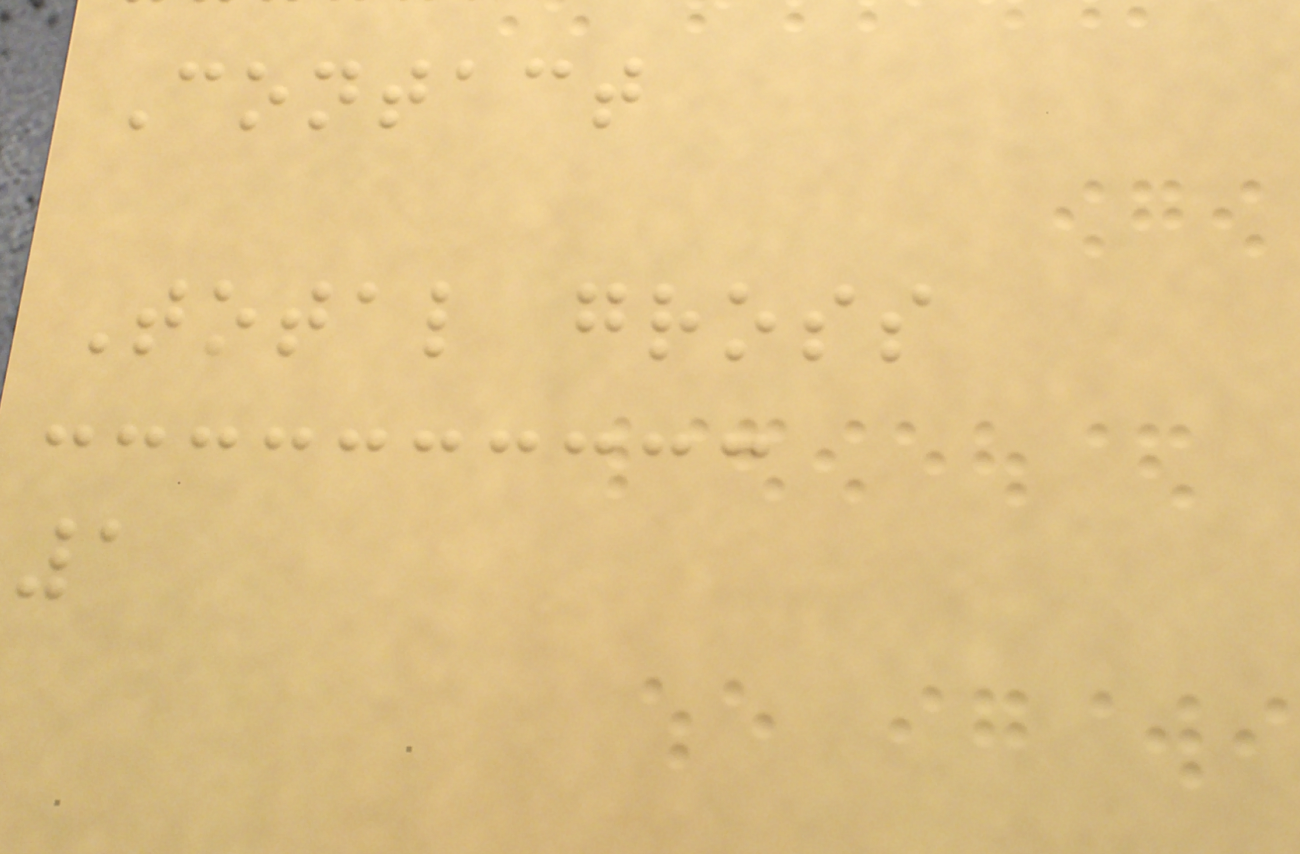Contact
Total gross
1
